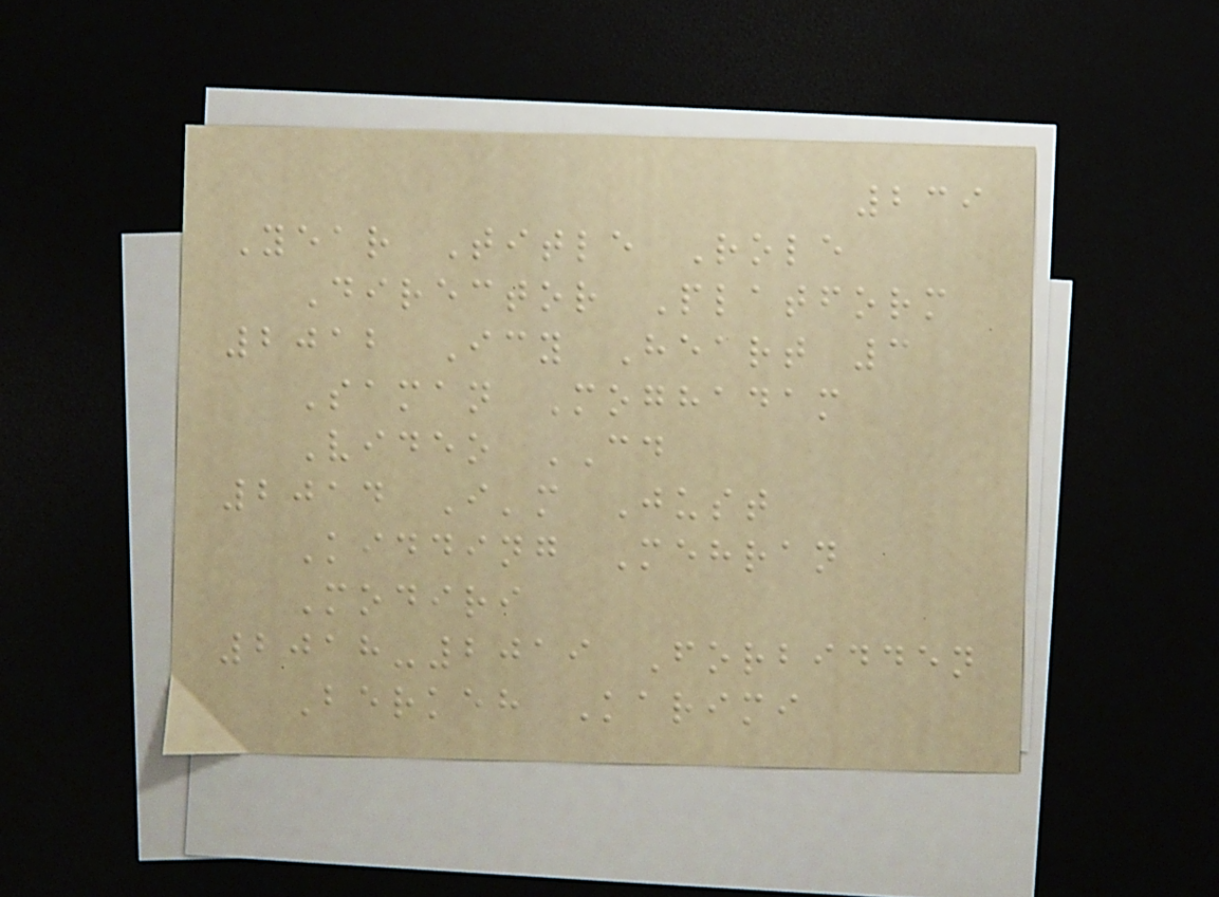239
Year Title Role
Director Platform
2012 Icy Heart 3
Saman Moghadam
Video CD
2014 I'm Just
Kidding Mehran
Modiri
2018-2019 Forbidden
Berkeh Karimi
